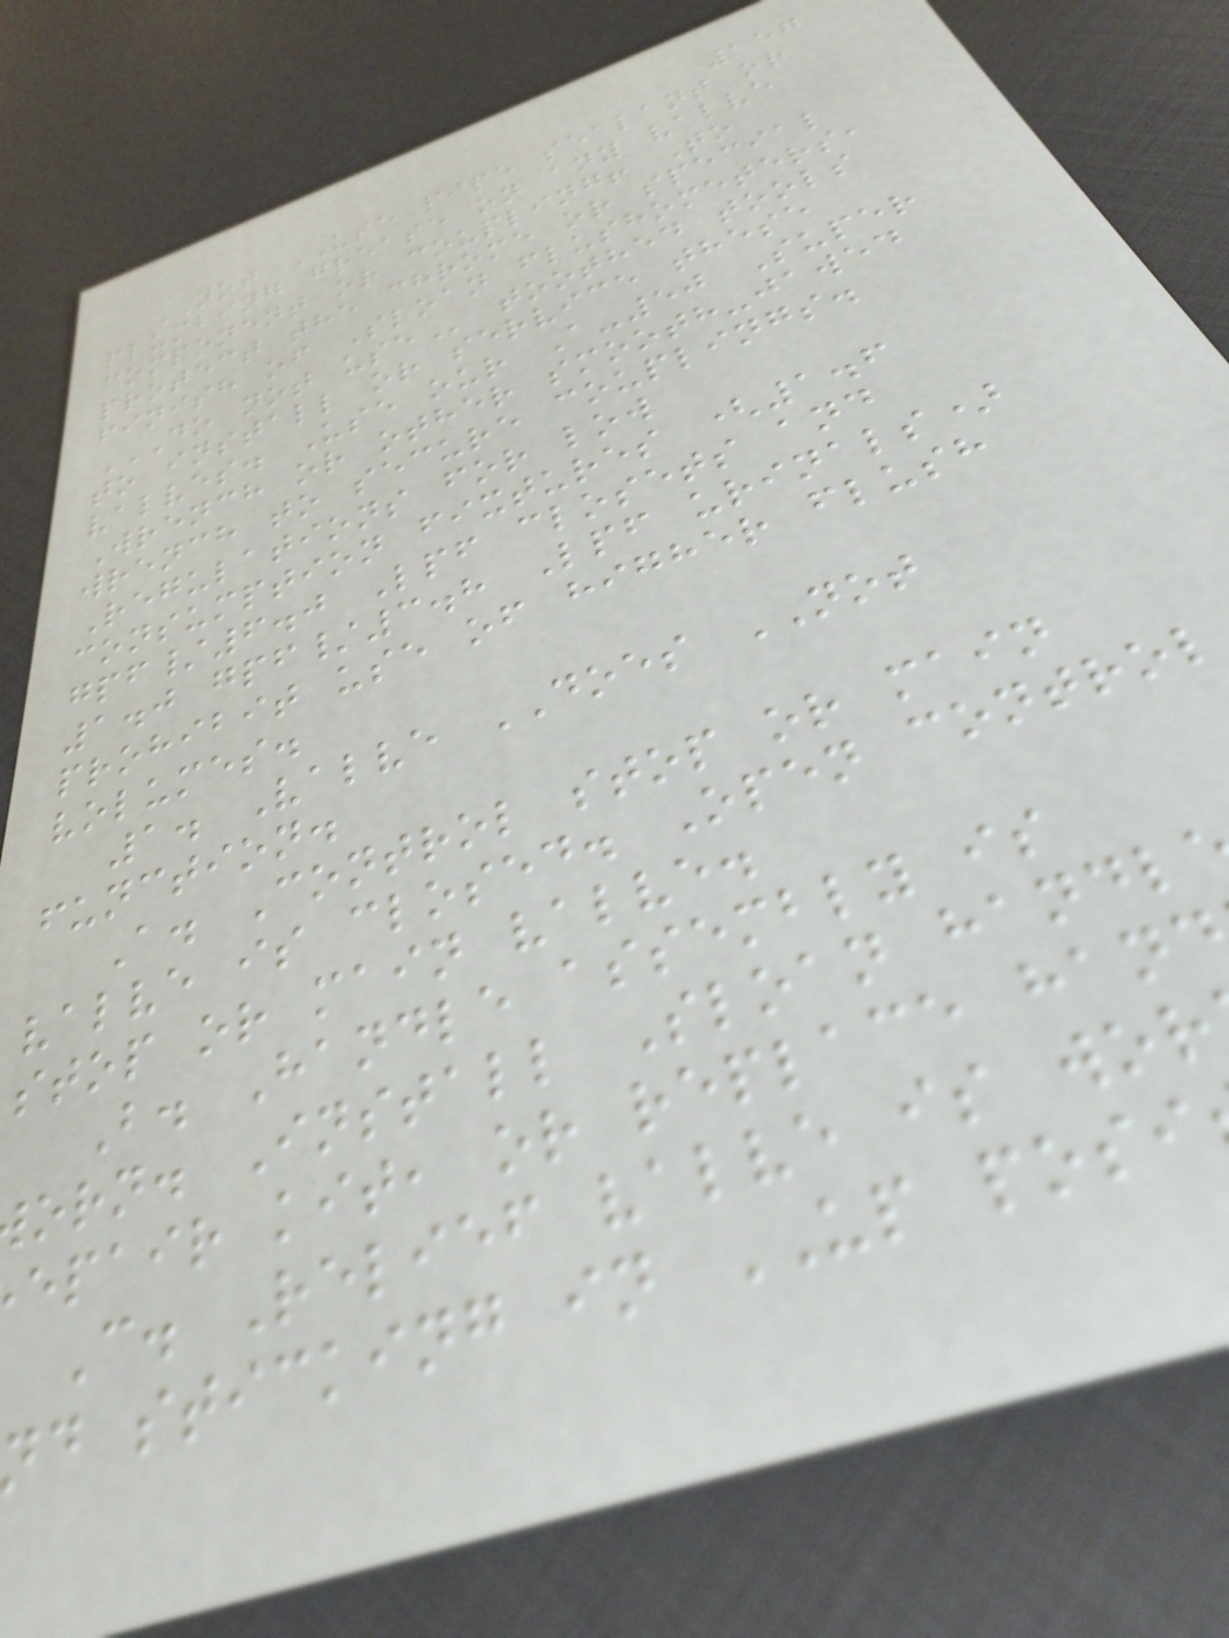157
NOT USE pipe sealant or
plumbing grease on any valve
component or coupling! To
protect the chrome or special
finish of Sloan flushometers,
DO NOT USE toothed tools
to install or service these
valves. Use our A-50 Super
Wrench or other smooth-jawed
wrench to secure couplings.
Regulations for low
consumption fixtures (1.6
gpf/6.0 Lpf closets and
1.0 gpf/3.8 Lpf urinals)
prohibit use of higher flush
volumes.
1. Valve DOES NOT
function.
A. Control stop or main
valve is closed. Open control
stop or main valve.
B. Handle assembly is
orn. Install Sloan handl
epair kit, or replace han
C. Relief valve is wor
d sticking in UP posi
